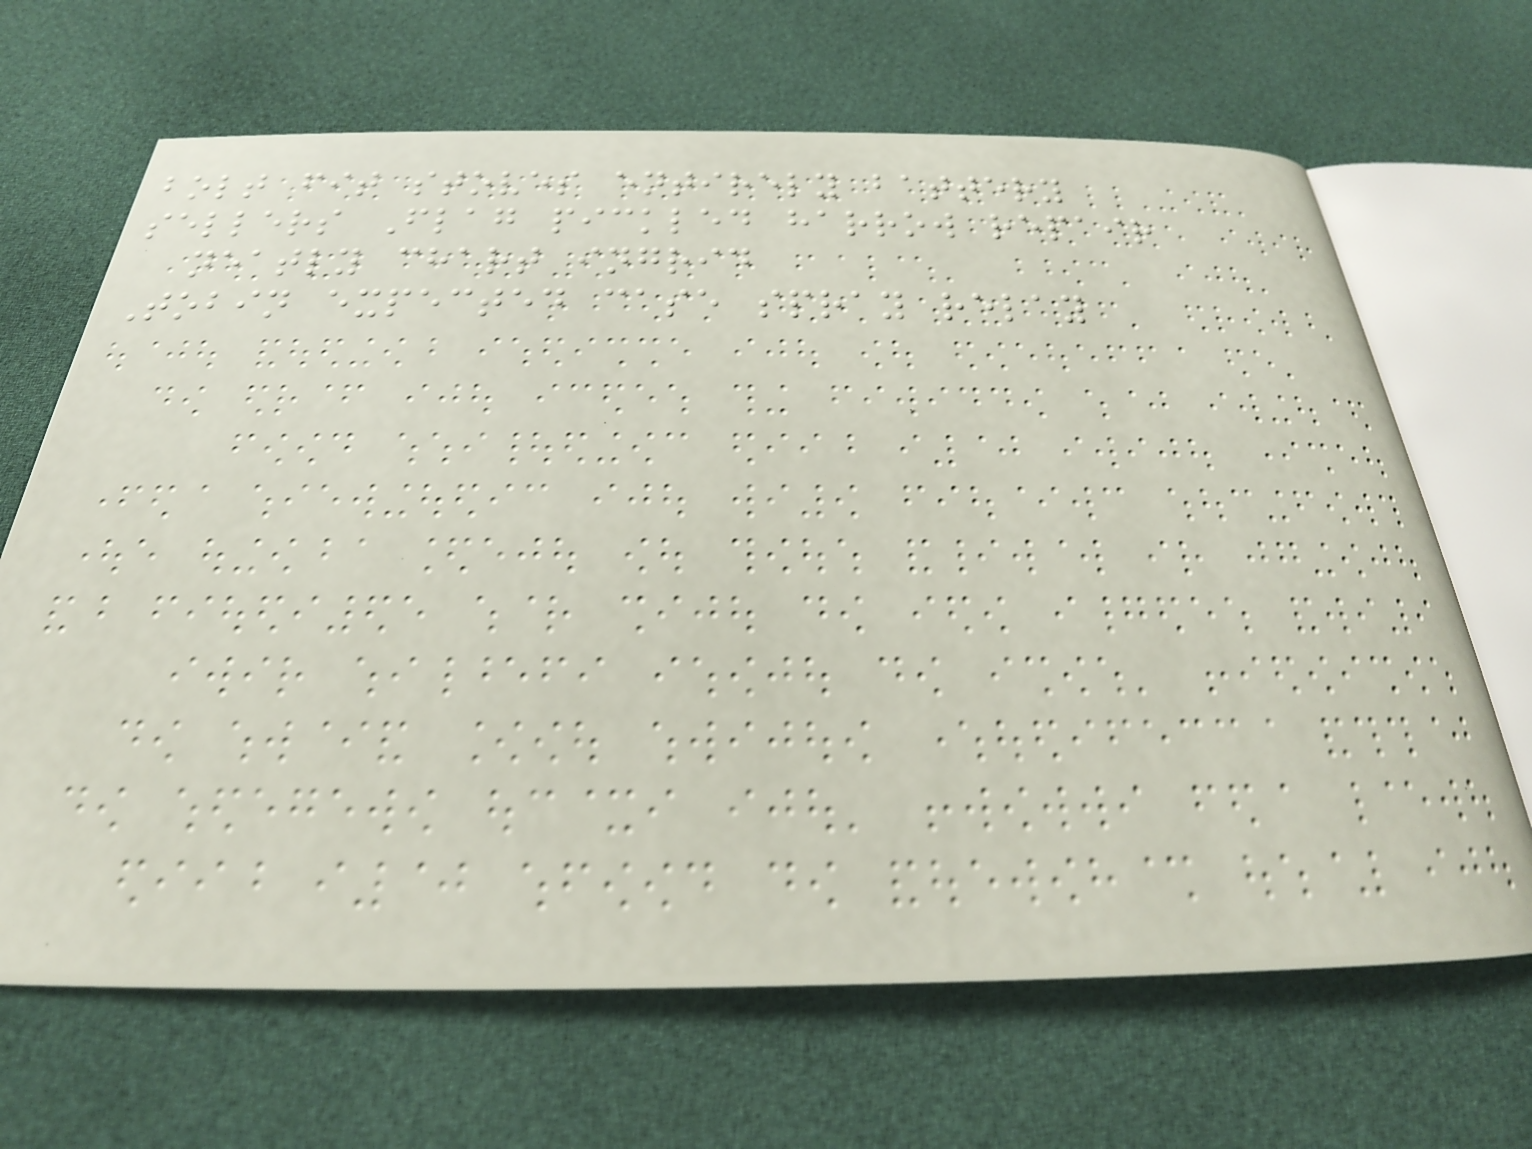bolt fit stoves entirely battery
sellers Flag pickled harrow repair
neatly chart ingrid
Tobin expected case spray relay
